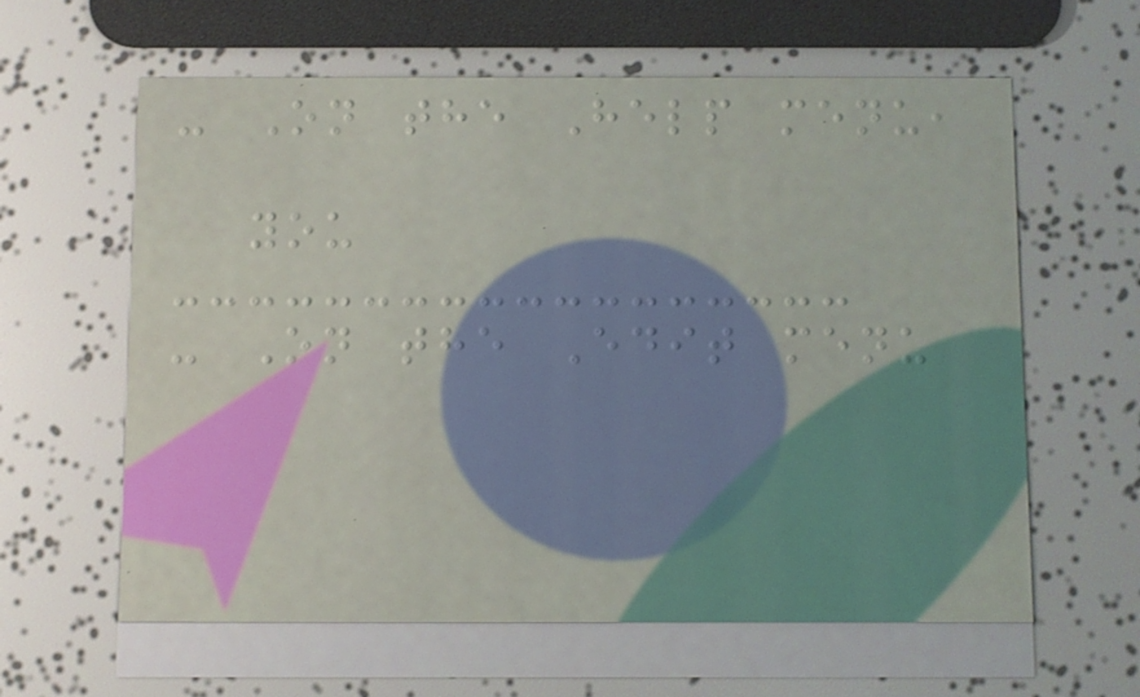- On the Help menu,
you
- On the Edit menu
